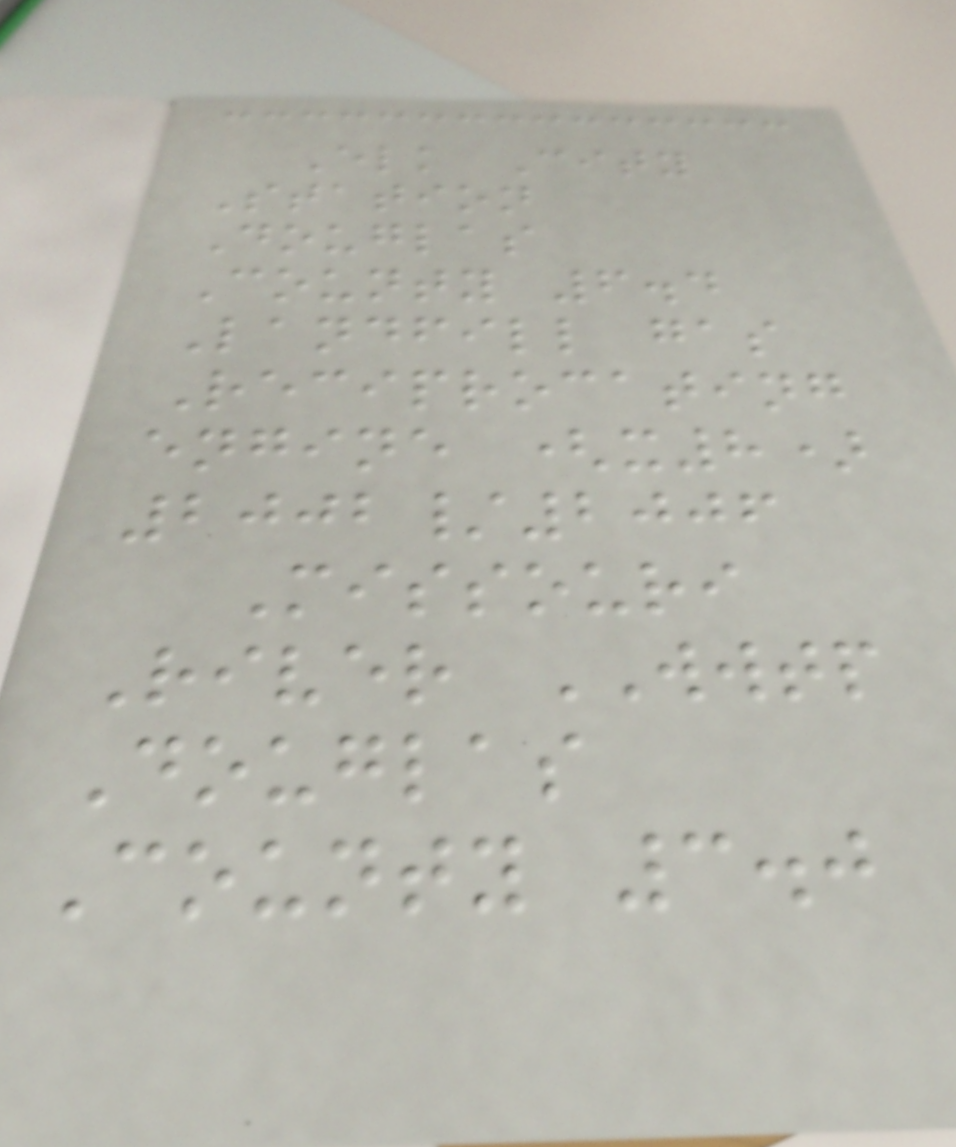Elk City
Station
Douglas
County 6.4
Landfill gas
Reciprocating
engine (x8)
2002/2006
Missouri
River WWTP
Douglas
County 3.0
